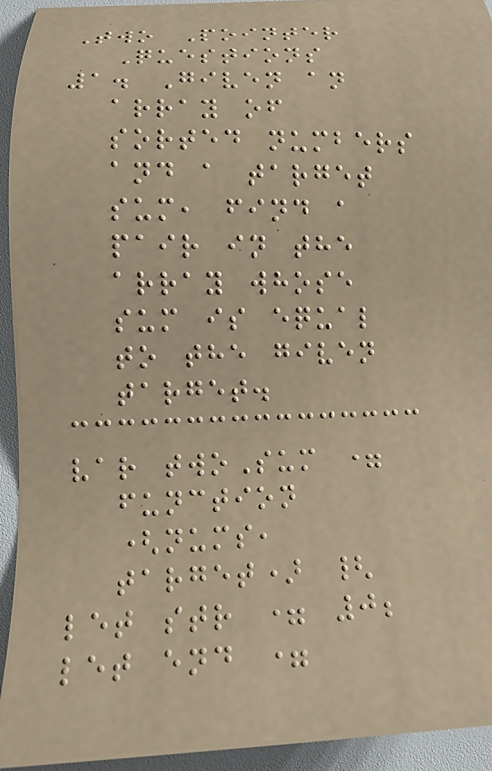Two Pointer
Questions
1. Given an
array of
sorted numbers
and a target
sum, find a
pair in the
array whose
sum is equal
to the given
target.
var twoSum =
function
(nums,
target) {
let str = 0;
let end =
